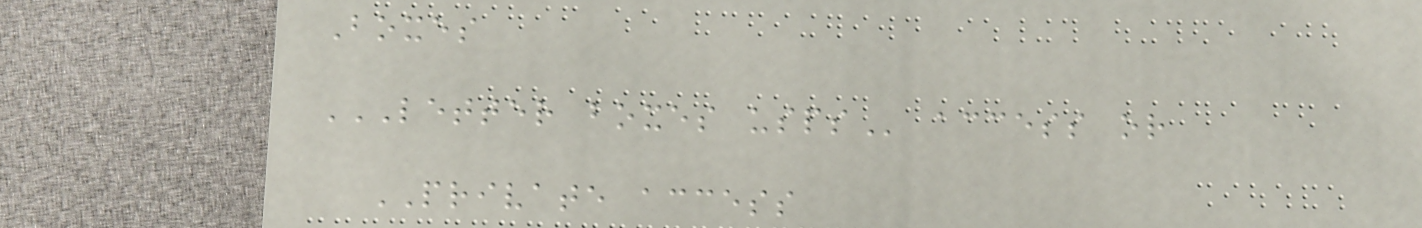Boxes
LETTER BOXES USPS access or
PRIVATE access
